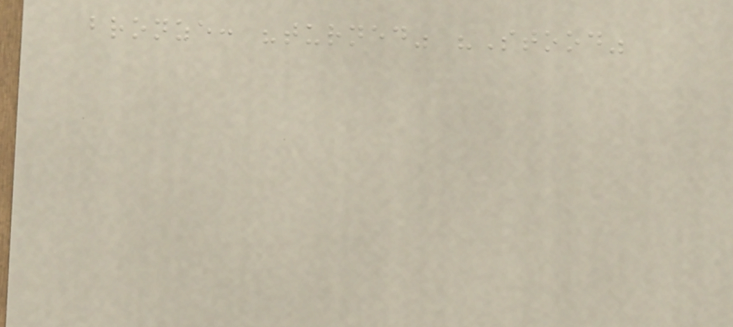bronze: "turned" "Stood"
